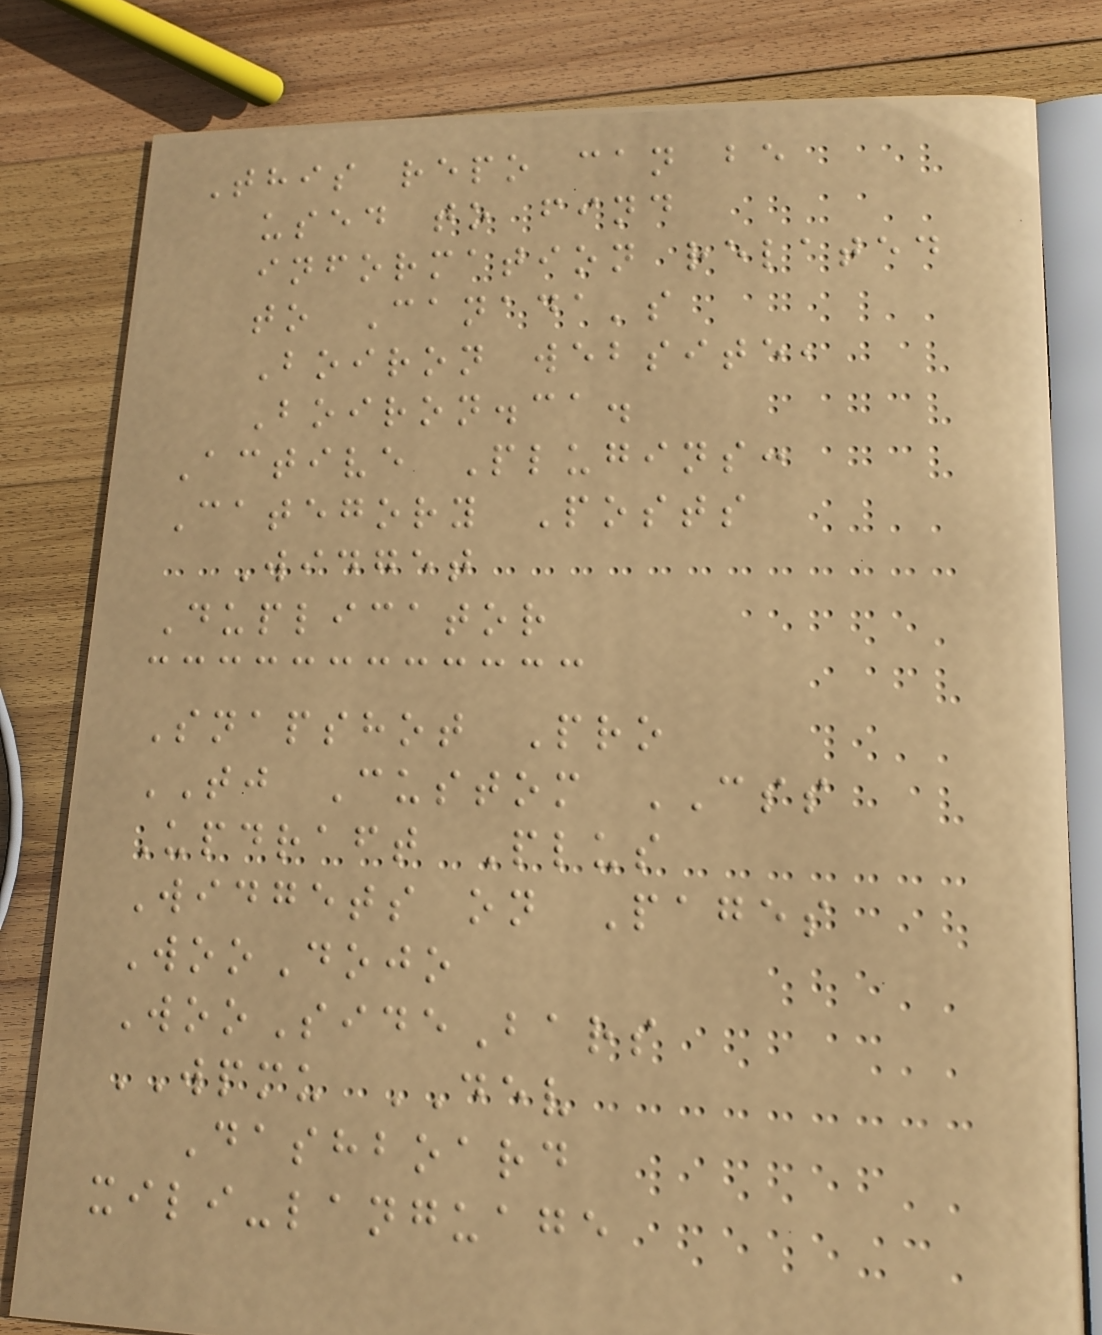This repo can be
used to find
information related
to Canada's
Boiron website,
Boiron.ca.
Active Plugins:
Category Posts
Widget
Duplicator
Snapshot Pro
TJ Custom CSS
Updraft Plus
Widgets on Pages
WooDojo
WooSideBars
WPMU DEV
Dashboard
xili-language
